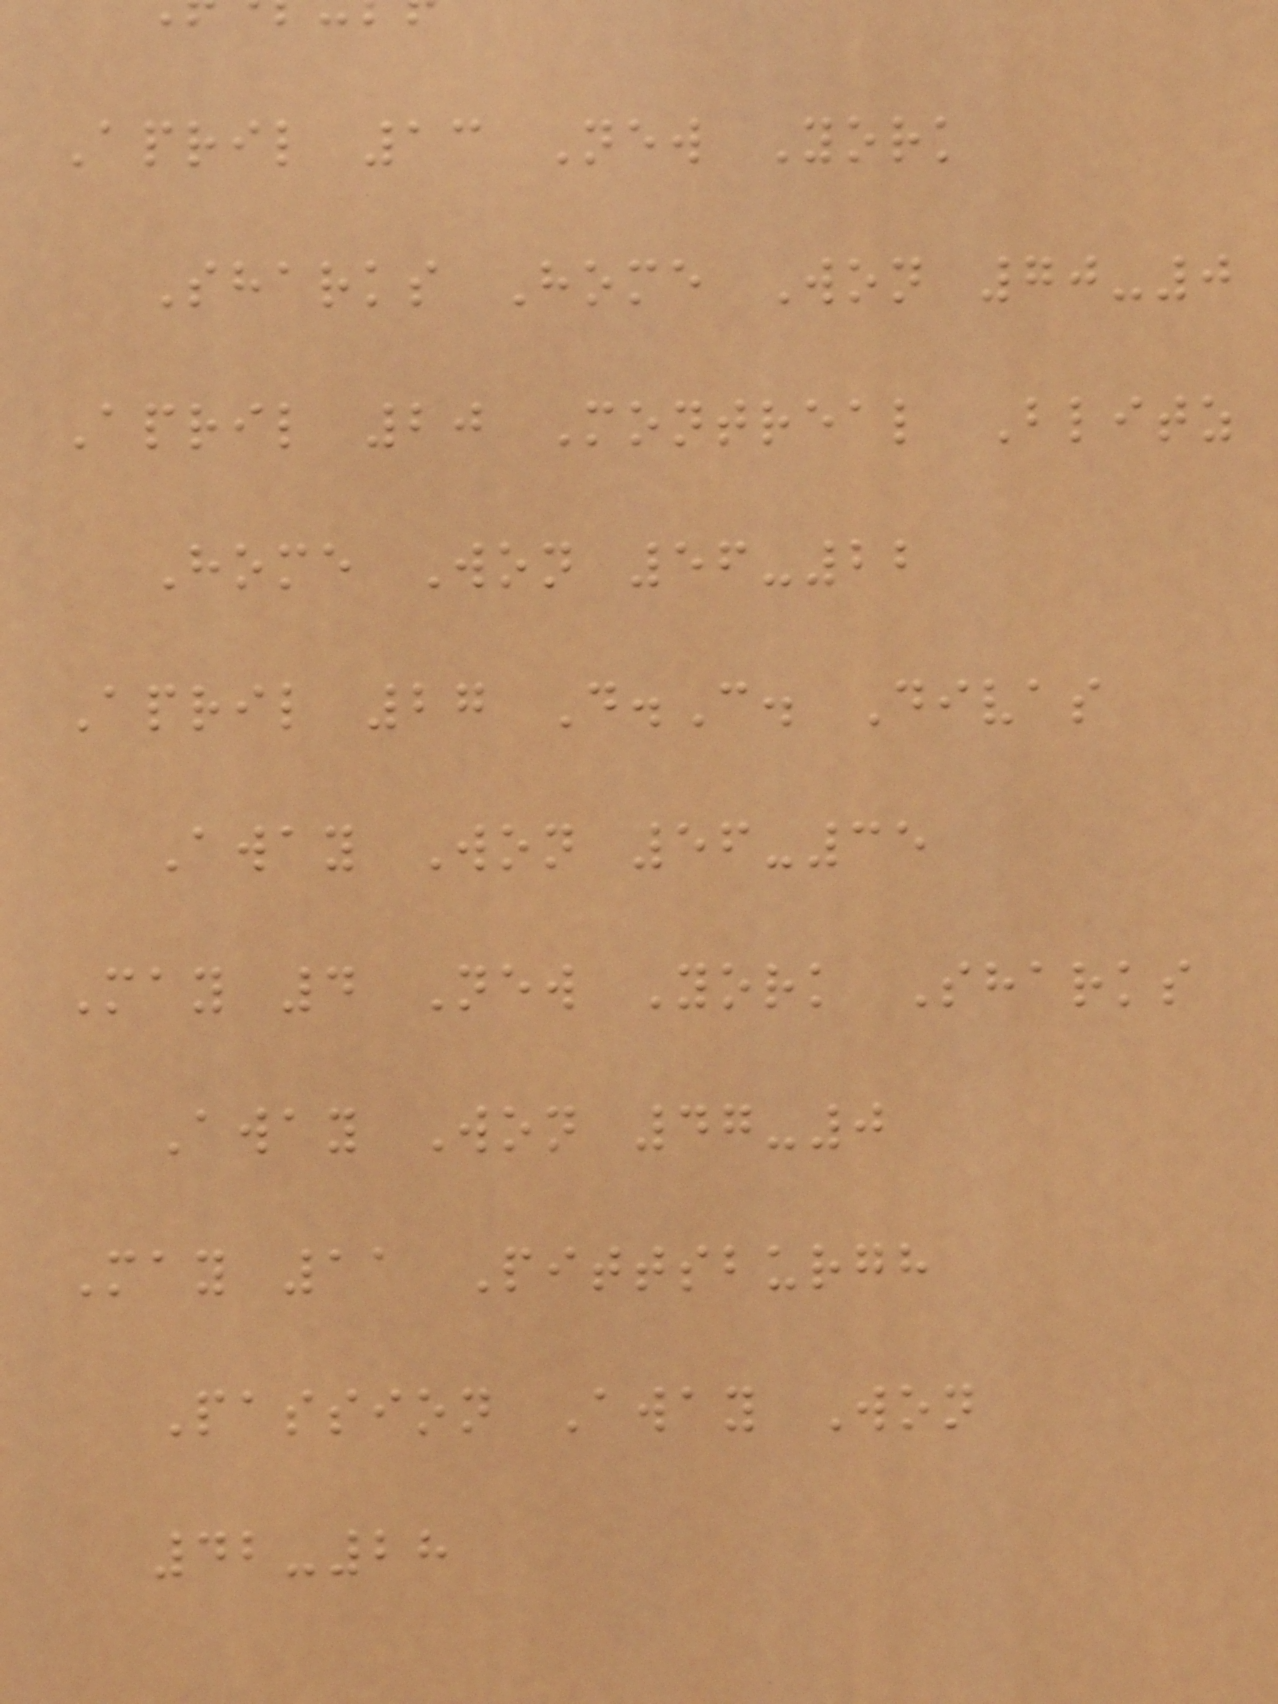April 13 New York
Sharks Home Won 70-0
April 20 Montreal Blitz
Home Won 56-22
April 27 D.C. Divas
Away Won 56-35
May 4 New York Sharks
Away Won 47-0
May 11 Pittsburgh
Passion Away Won
42-28
